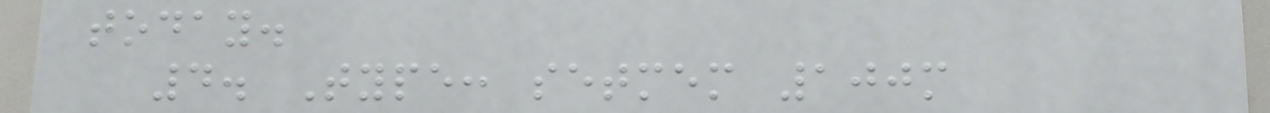today.
4. Type: setmem 100m
